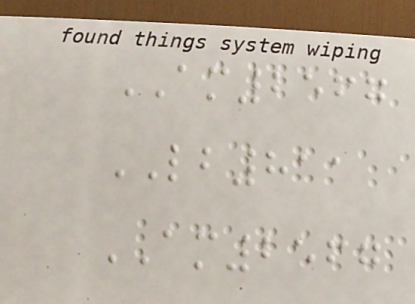AM2567
LB811
AM2567
